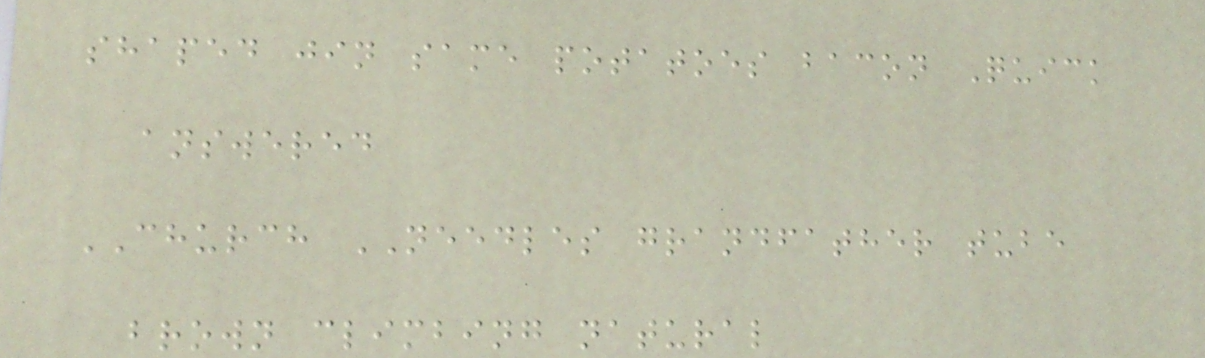shaped jin same potatoes bacon Quick
answered
CHURCH NEEDLES grandfather tube
brown climbing natural
